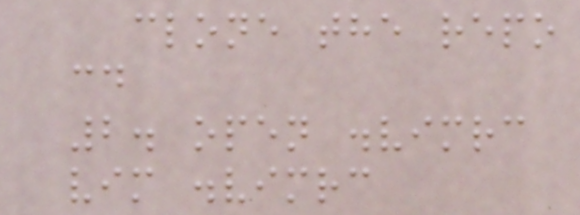clone the repo
cd
2. open .vimrc
vim .vimrc
